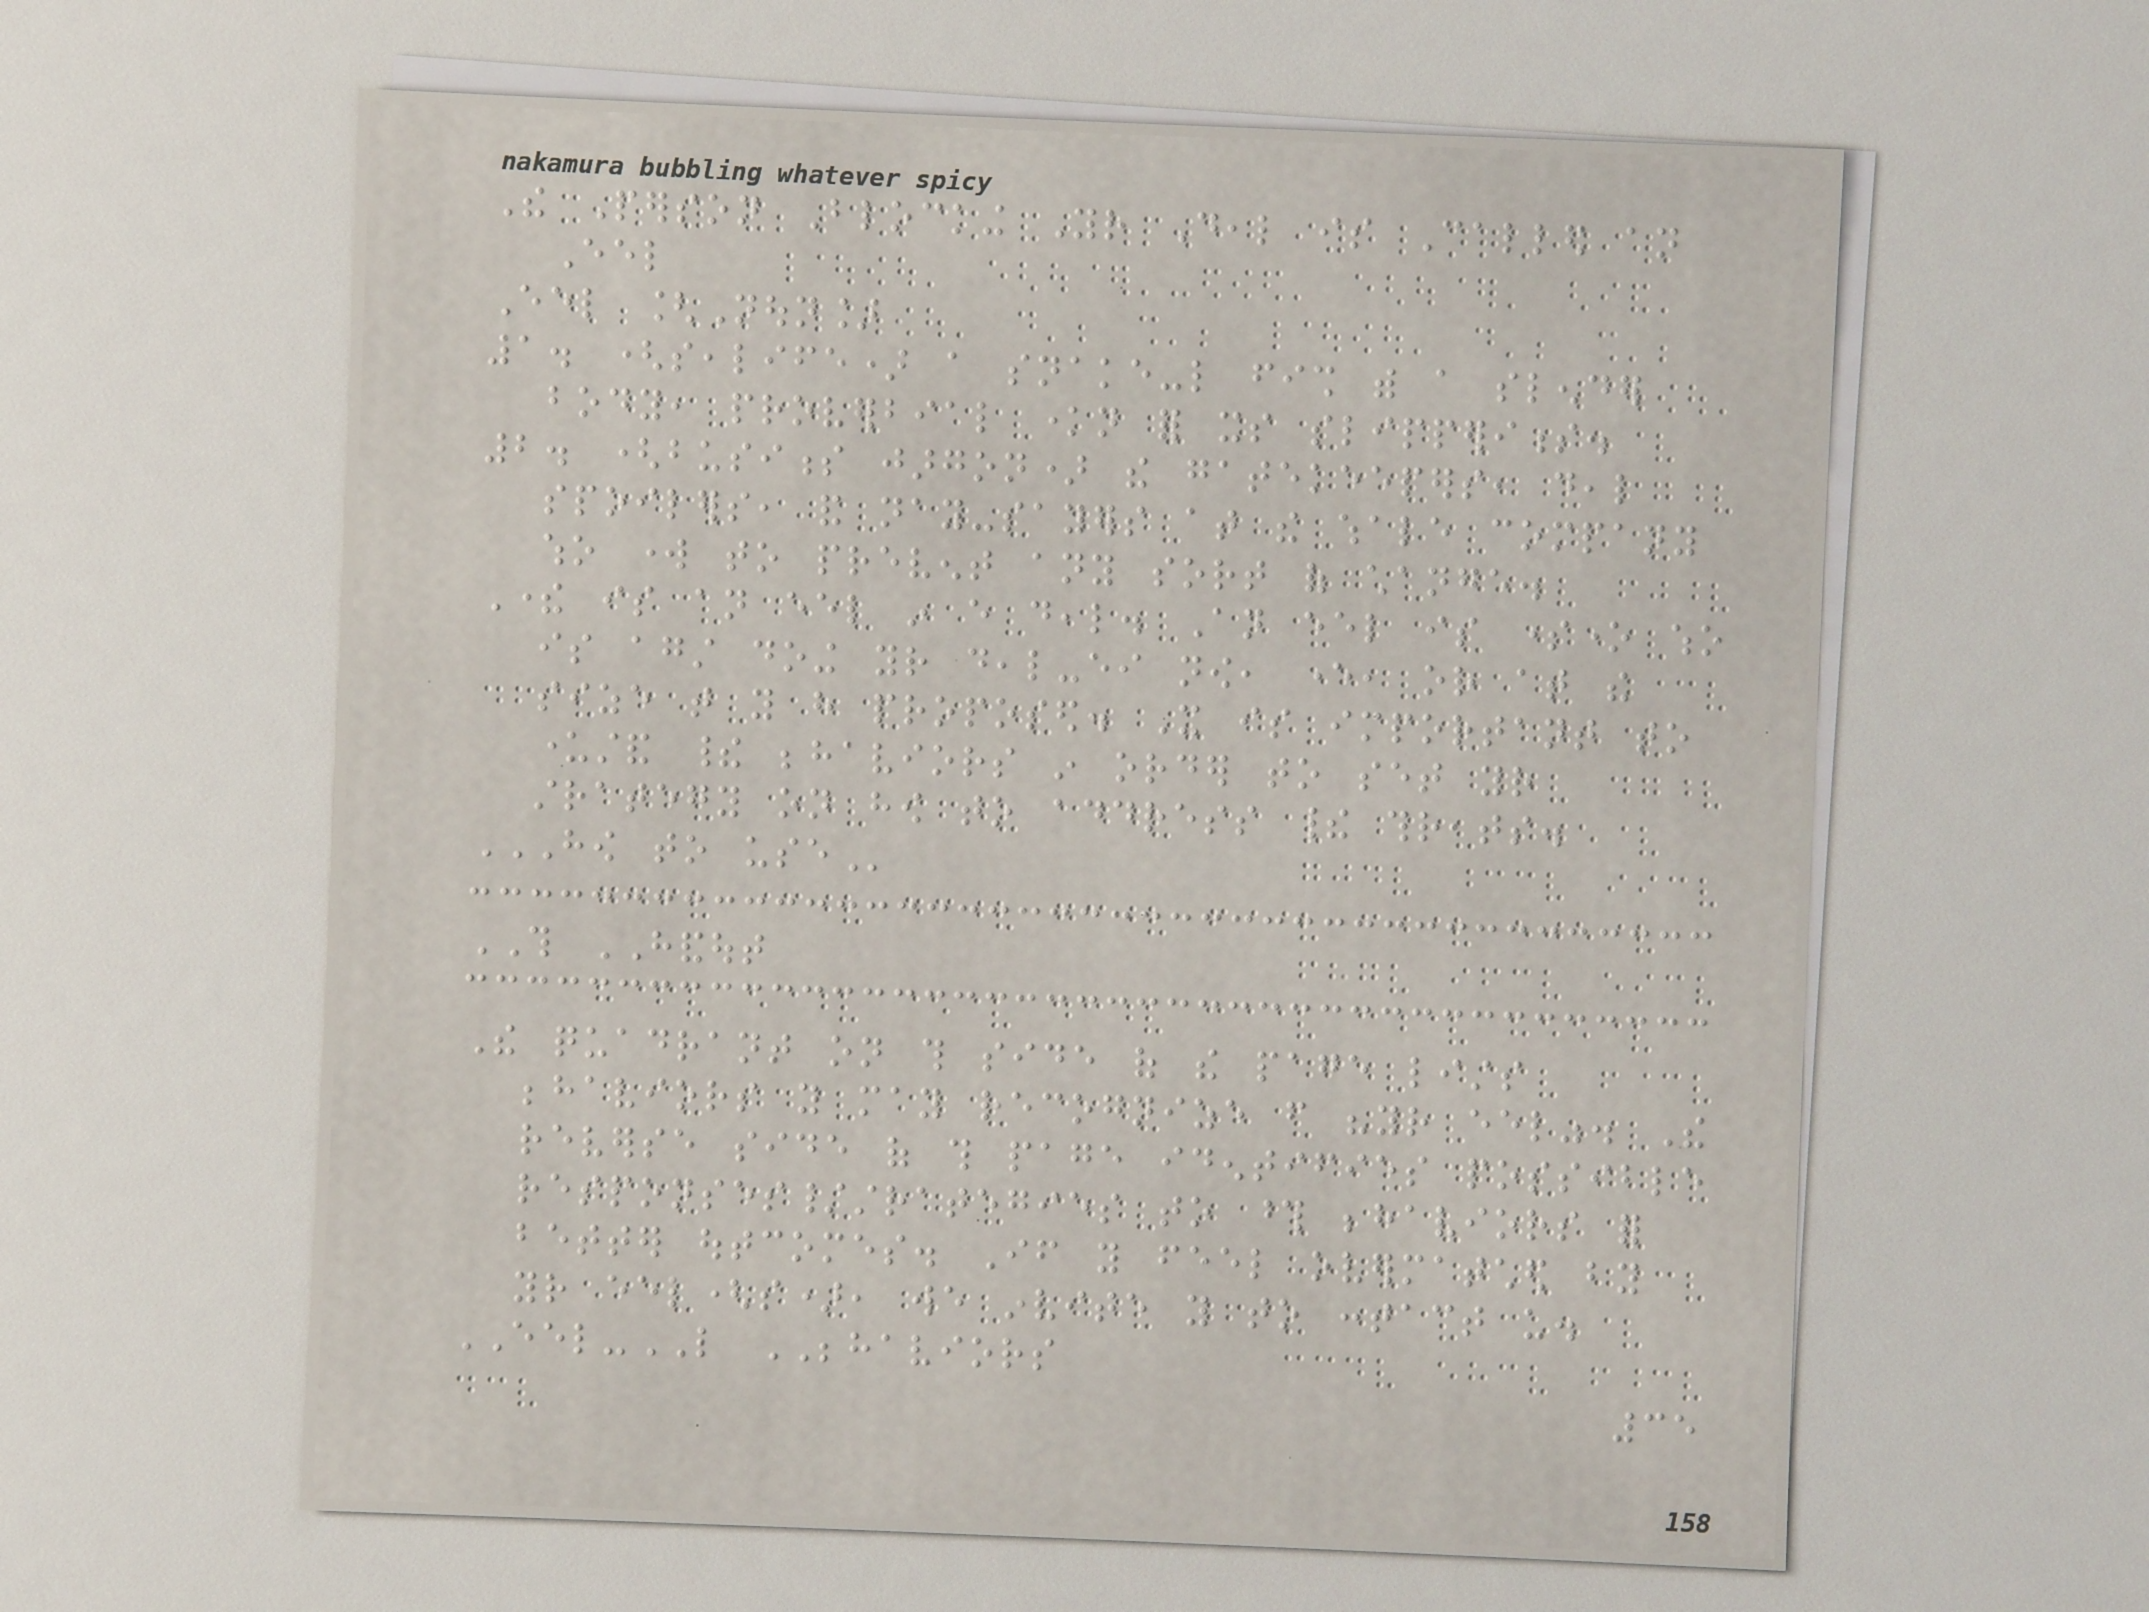The Person Blocking Your Deal is Called an
Eel
Eel [Noun]
1. (sealife) a snake-like fish with a slender
body, proverbial known for its slipperiness.
2. (business jargon) the gatekeepers, deal
spoilers, and nay-sayers at the whale company
who work to prevent any sort of change.
There is an eel in every deal. An eel is someone who
is against doing your deal-either now, ever, or at the
size that you have proposed. It is important to
understand their behaviors in order to set your
strategy on how to address their threats.
HOW TO USE
THIS HANDOUT
The quadrant on this side of the page lists
behaviors you may recognize from "your eel". The
reverse side of this page identifies possible
responses/strategies to those behaviors for
better outcomes. If you feel overmatched by
your eel(s), we invite you to contact us.
EEL-LIKE BEHAVIORS
35
